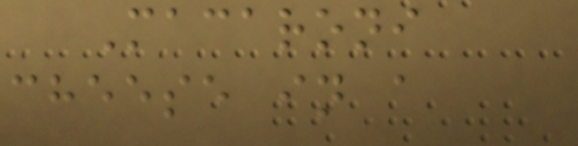Macaroni
cheese in a
